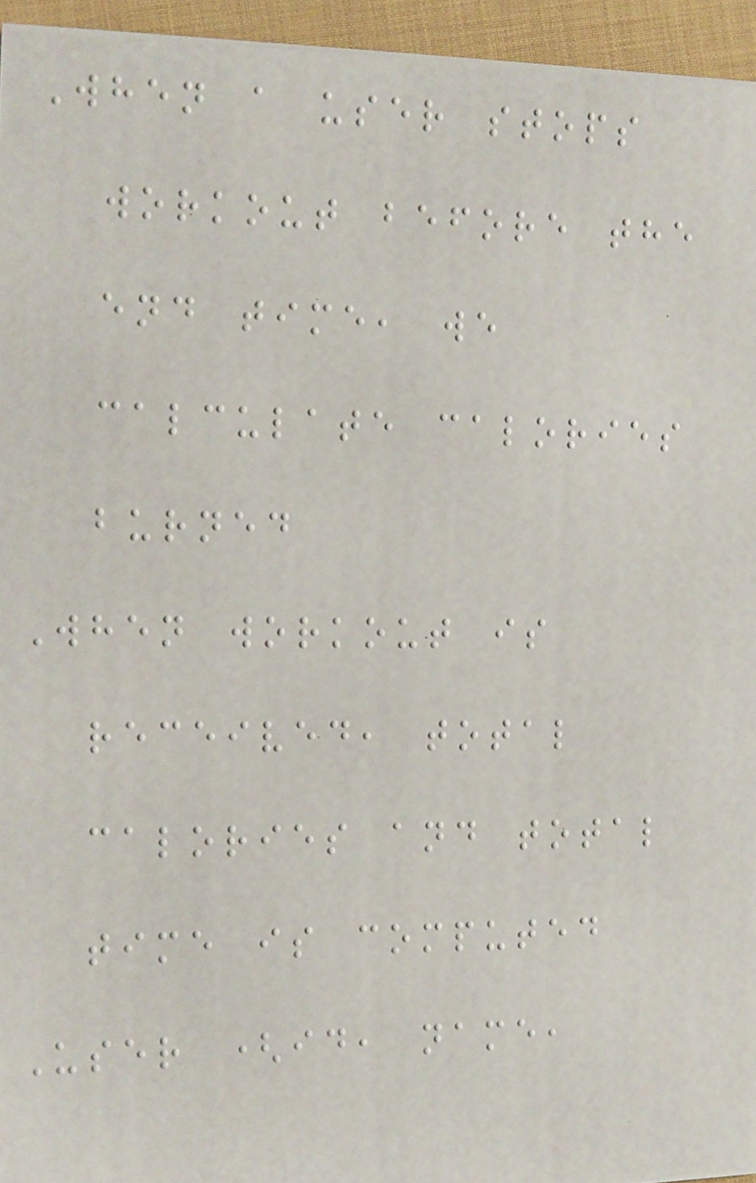When a user stops
workout before the
end time, we
calculate calories
burned
When workout is
received, total
calories and total
time is computed
User (id, name,
